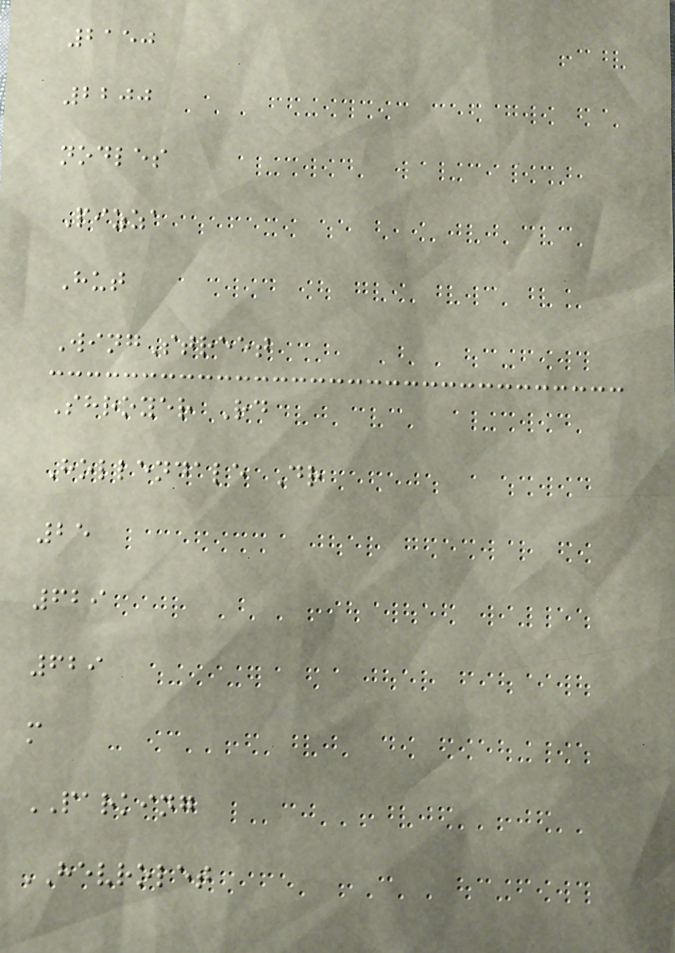2150
2200
nodles
Pizza
Hut
WingStreet
Shroyer Rd
Hollendale Dr
25
629
629
m
PARKING
HEVROLET
